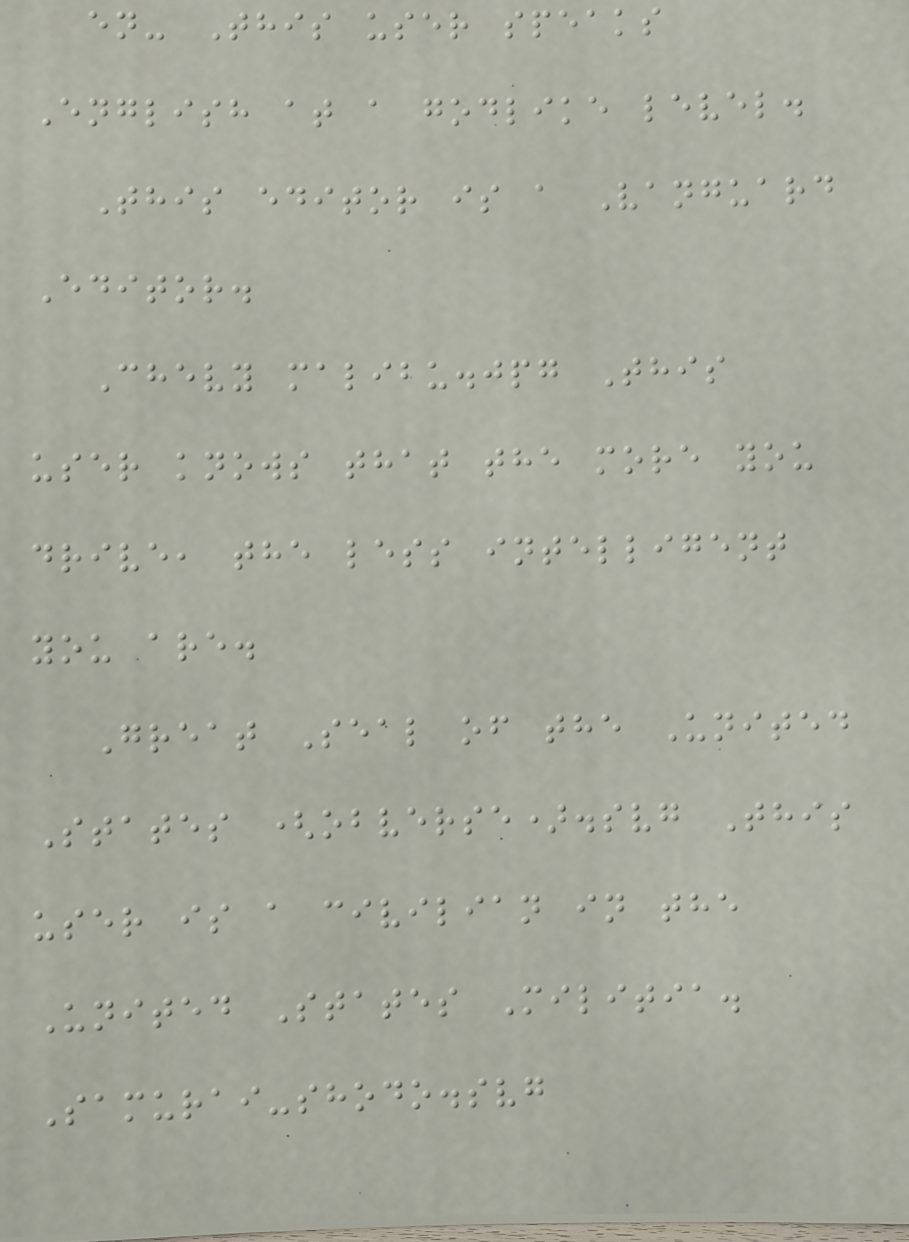en- This user speaks
English at a godlike level.
This editor is a Vanguard
Editor.
Chevy malibu.jpg This
user knows that the more you
drive, the less intelligent
you are.
Great Seal of the United
States (obverse).svg This
user is a civilian in the
United States Militia.
Samurai-shodo.svg
